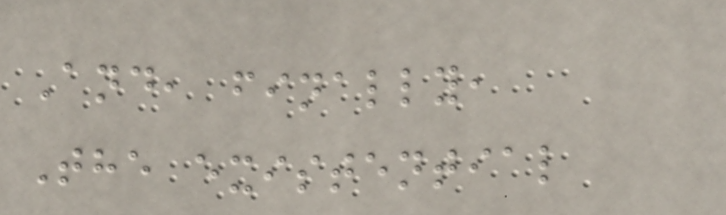And, finally,
The existential
